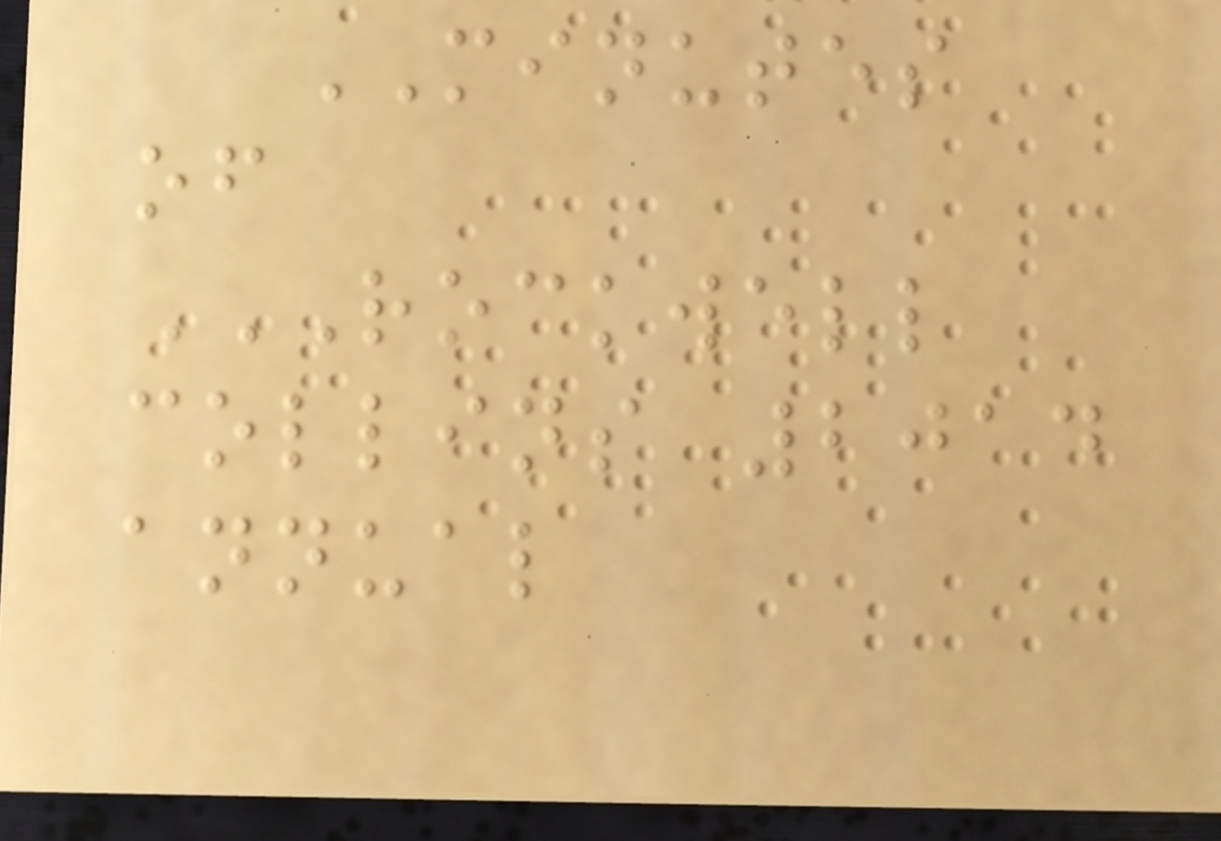MINUTES
of
ROCKWELL
COLLINS 2014
ANNUAL
